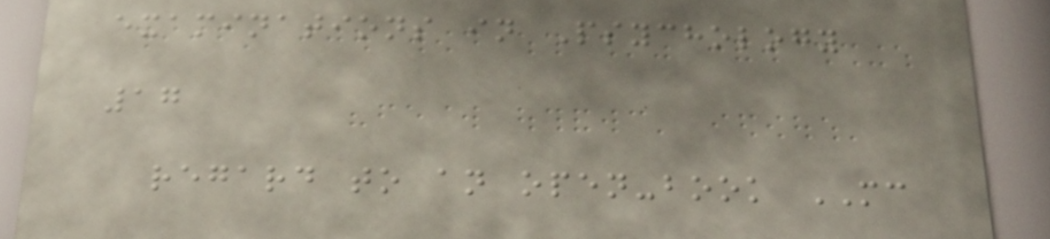examinations in Psychology
17
regard to an open-book MC
